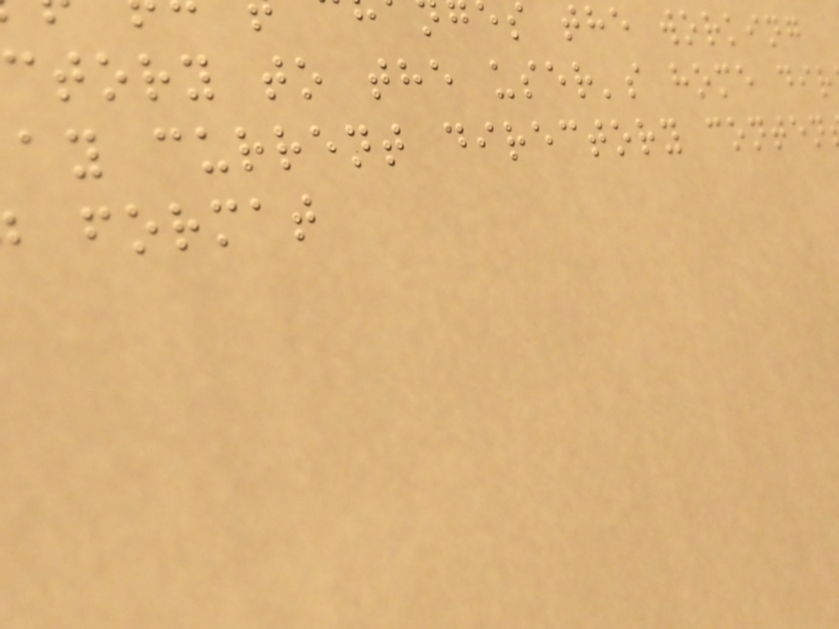es the working
ctory to the user's home dir
ay current directory conten
format
